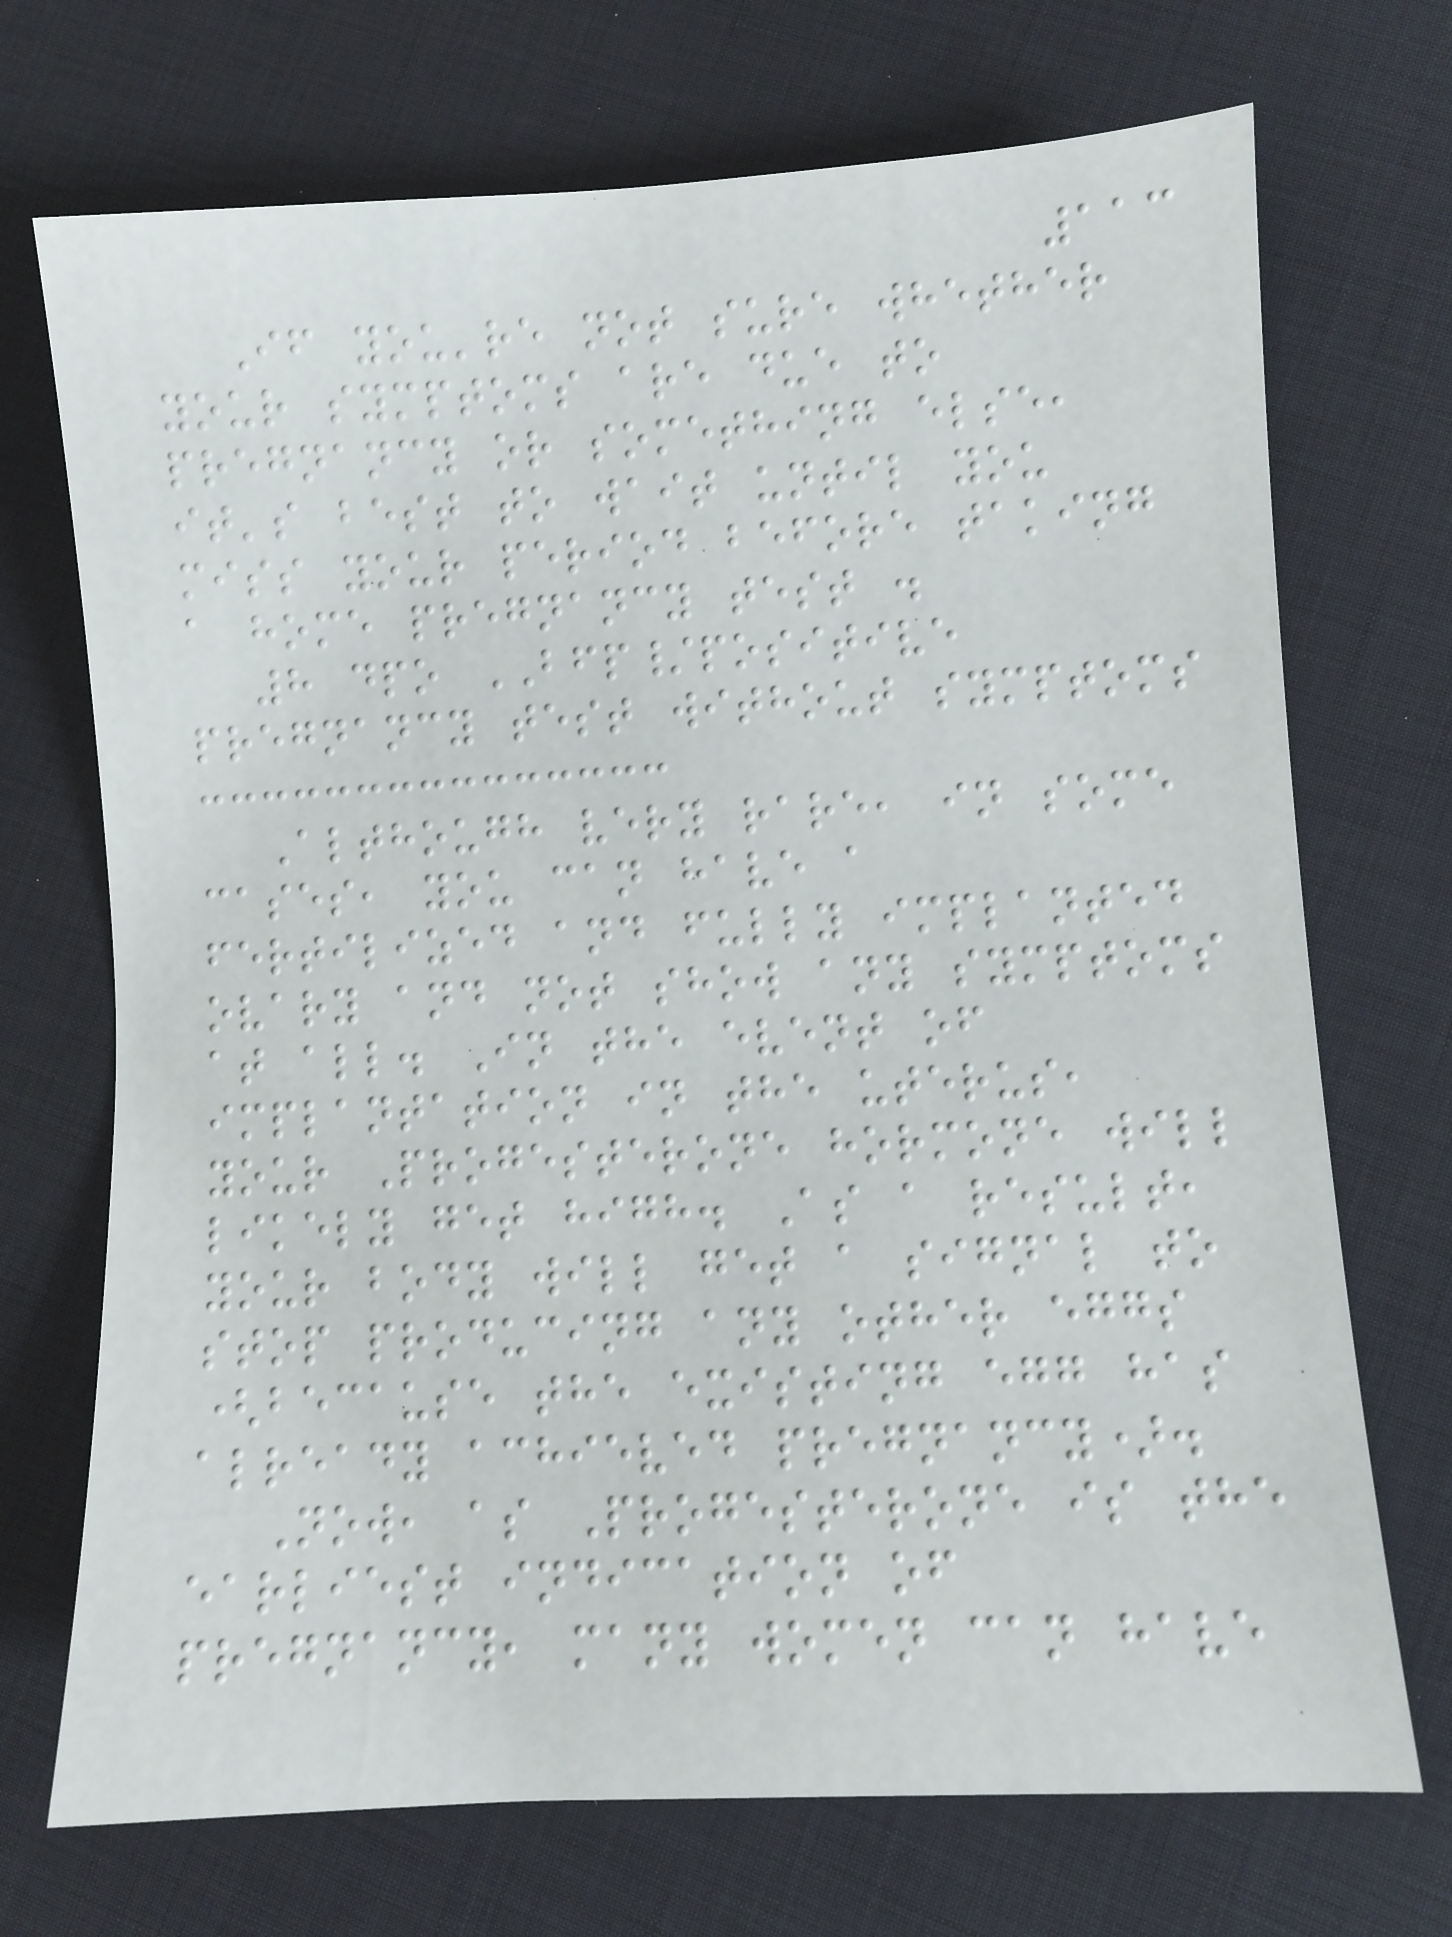113
If you're not sure whether
your symptoms are due to
pregnancy or something else,
it's best to wait until you
miss your period before taking
a home pregnancy test .
8 dpo BFP/positive
pregnancy test without symptoms
Although very rare, in some
cases, you can have a
fertilized and fully implanted
ovary and not show any symptoms
at all. In the event of
implantation in the uterus,
your Progesterone hormone will
likely get high. As a result,
your body will get a signal to
stop producing any other eggs
(because the existing egg has
already achieved pregnancy).
Now, as Progesterone is the
earliest indication of
pregnancy, many women can have
